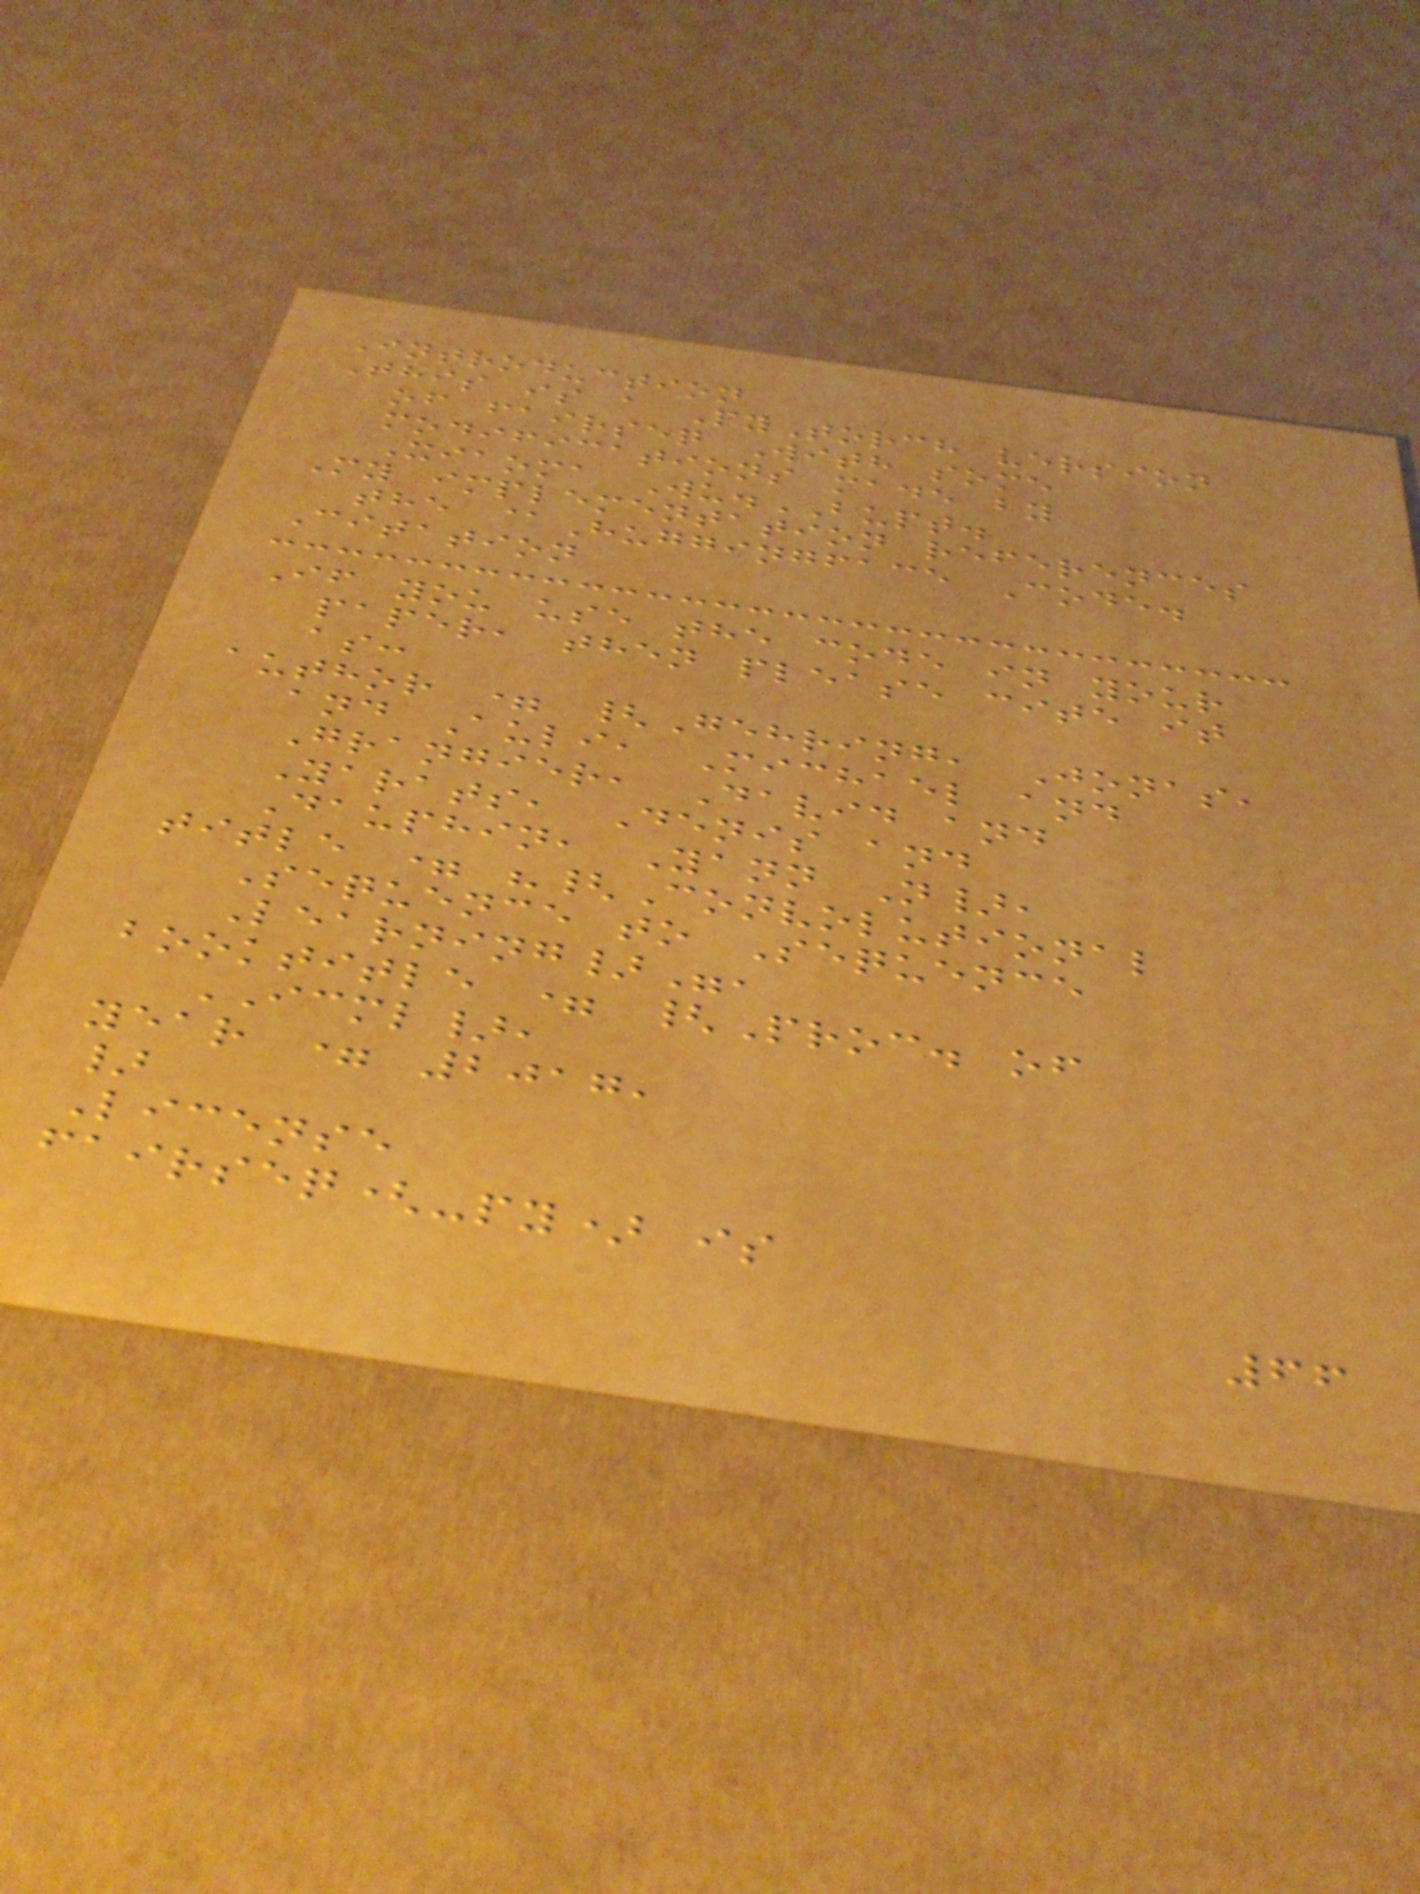Introduction
This is a PyTorch version
of fairseq With some
modifications made by
Xiaoma Wu.BUPT.
My implementation references
the @Huggingface Code.
Citation
If you use the code in your
paper, then please cite it
as:
author = {Gehring, Jonas,
and Auli, Michael and
Grangier, David and
Yarats, Denis and
Dauphin, Yann N},
title = "{Convolutional
Sequence to Sequence
Learning}",
booktitle = {Proc. of
ICML},
year = 2017,
}
License
fairseq(-py) is
66
